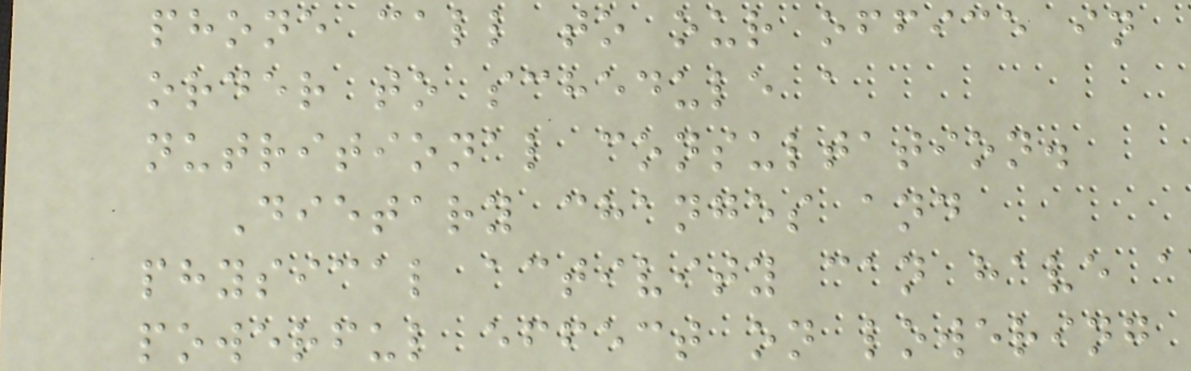phone call to our office in
order to schedule a
nutritional consultation.
Dietary changes and
physical activity can have a
powerful effect on lowering
